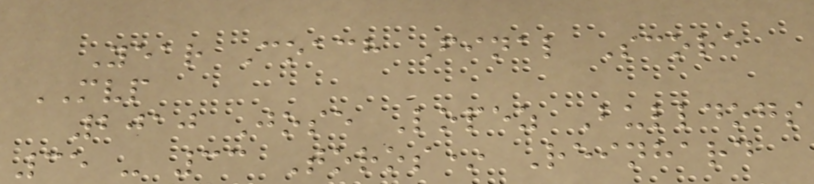Year Coach Final Score
MVP
2010 Jose Lopez Bulldogs
35 - 33 Toros* Reinhard
